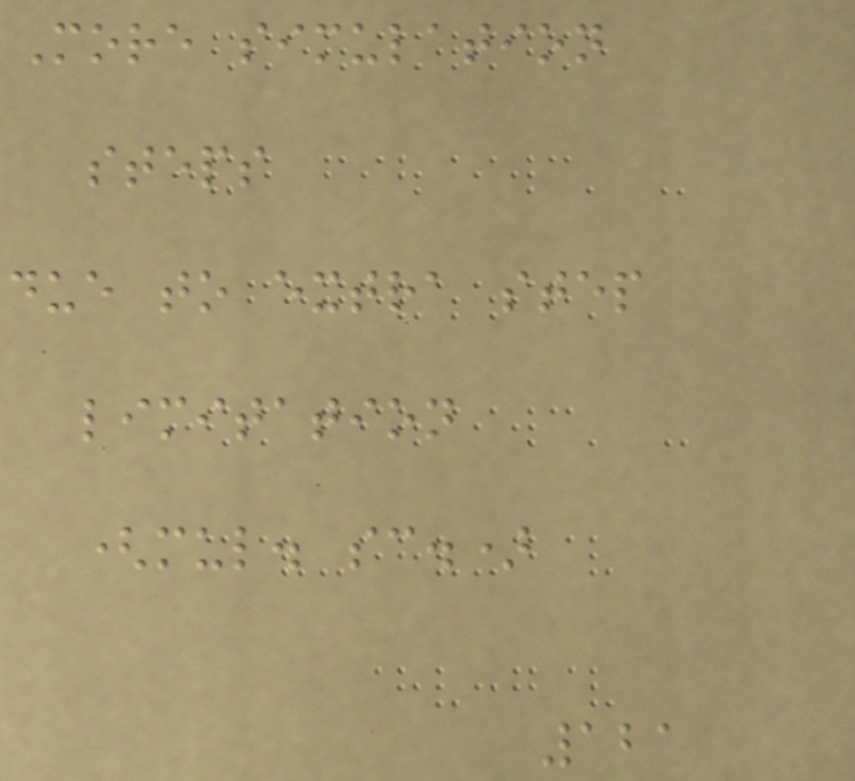More simulation
steps
due to extra step
limitation
(mul. sc.)
121
